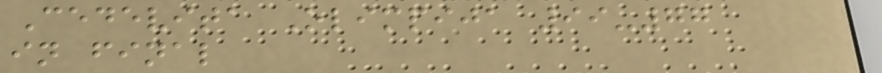Cedevita Olimpija 99-77
in final
